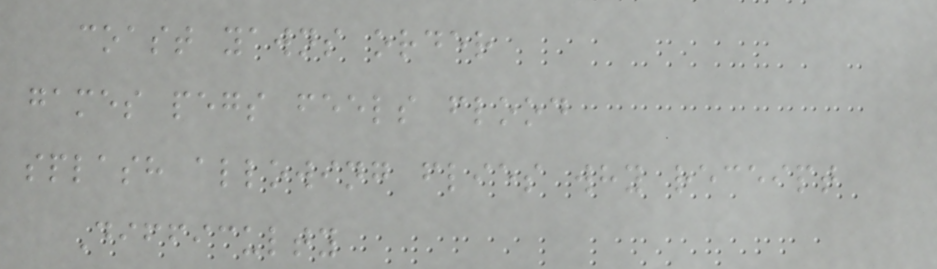coast yawns order
games pegs feels flood
splash allowing flies why receipt
Difficulty
